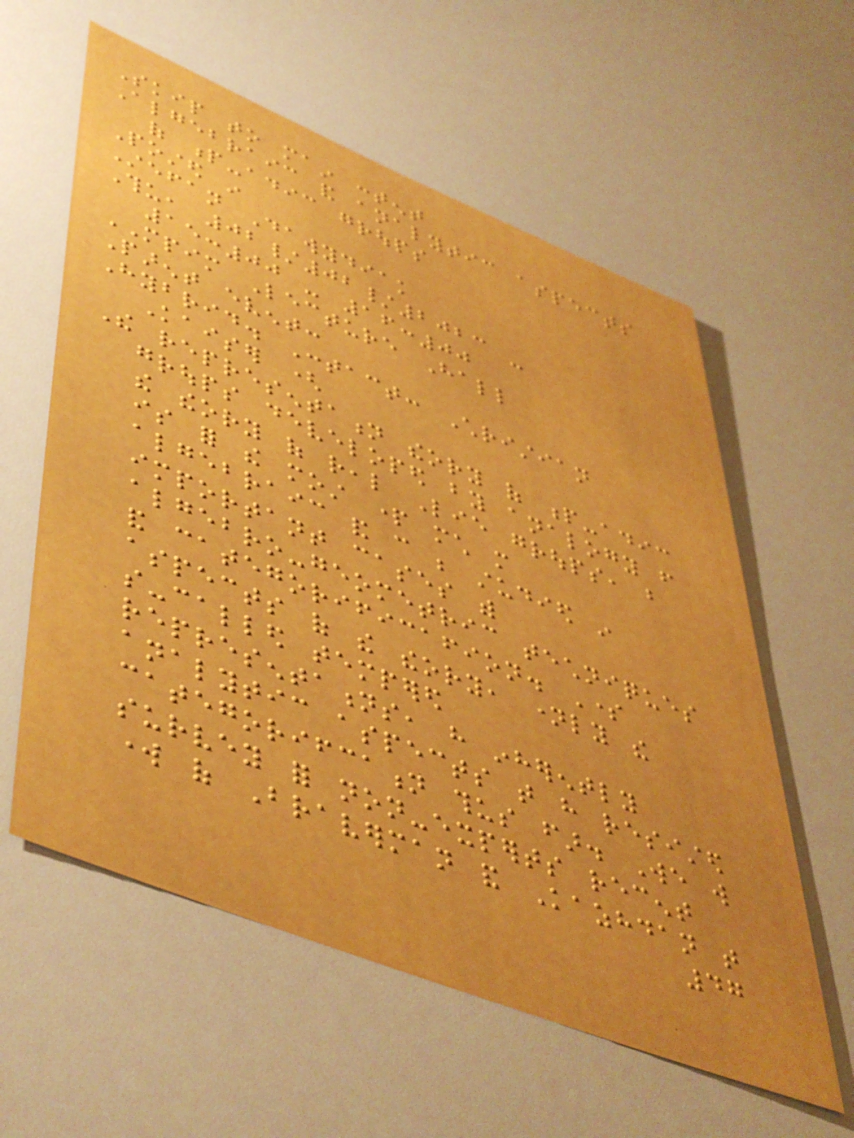Skip to main content
Algebraic and analytic aspects
of p-adic groups
Posted in
Stefan Dawydiak
Thu, 02/02/2023 -
15:00 - 16:00
MPIM Lecture Hall
Parent event:
Hybrid. Contact: Christian
Kaiser (
The representation theory of p-adic
groups developed by analogy from
the theory of real Lie groups, but
is for the most part much more
algebraic and can be studied in
important cases with
algebro-geometric techniques
and categorificafion. Some
aspects of the theory, namely the
so-called tempered
representations, have inherently
analytic aspects that have resisted
categorifcation thus far. We will
survey for non-experts recent
work of Braverman and Kazhdan that
47
